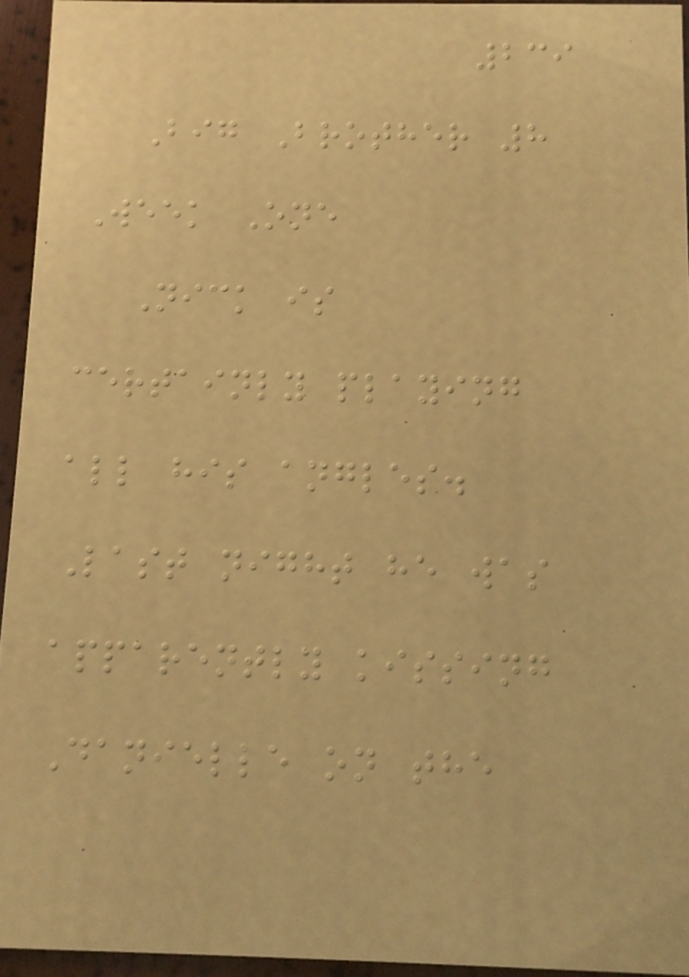239
Big Brother 8
Week One
Nick is
certainly playing
all his angles.
Last night he was
apparently kissing
Danielle on the
